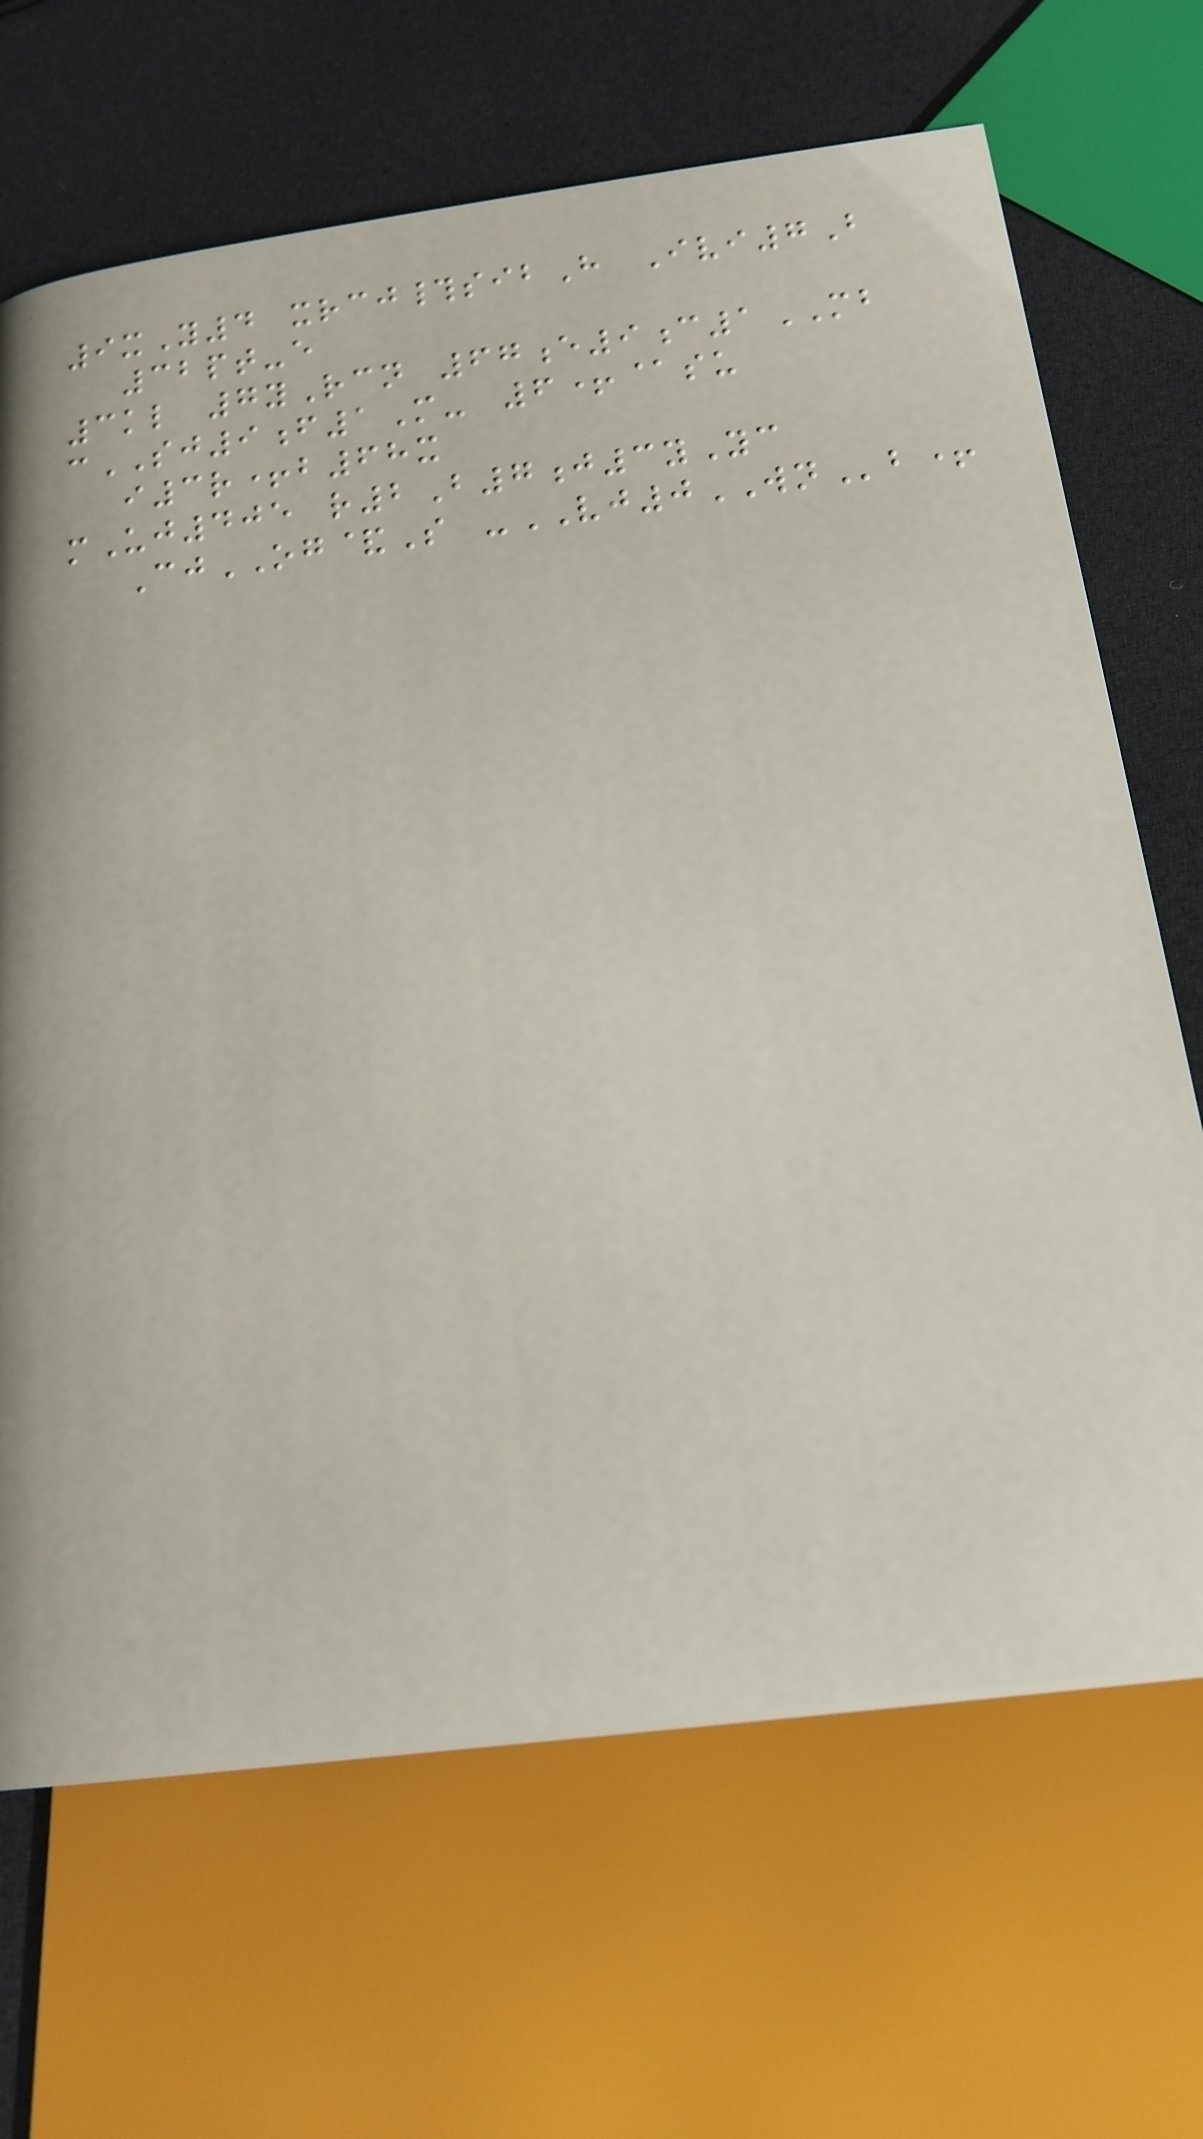9xY4 xrcj#sibH Ivi7B
32pt-e
3kl 7yRcn 67e9c1MB
cSJ9f1M- 6+@su
i3r+b68x
mUj405 r2B7j3yYc
CjOG&S -VJ0WNb+
